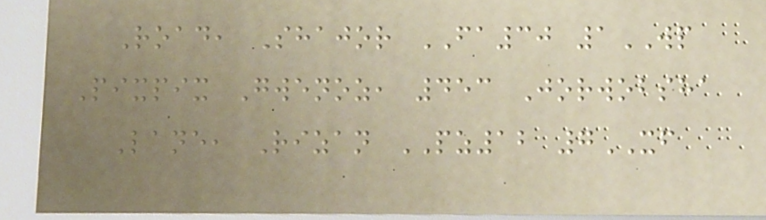Road, Shajor FA30 1WP
Pixpix Gwenoz, 453 Jorwobsha
Lane, Rizan PZ12 7XF
